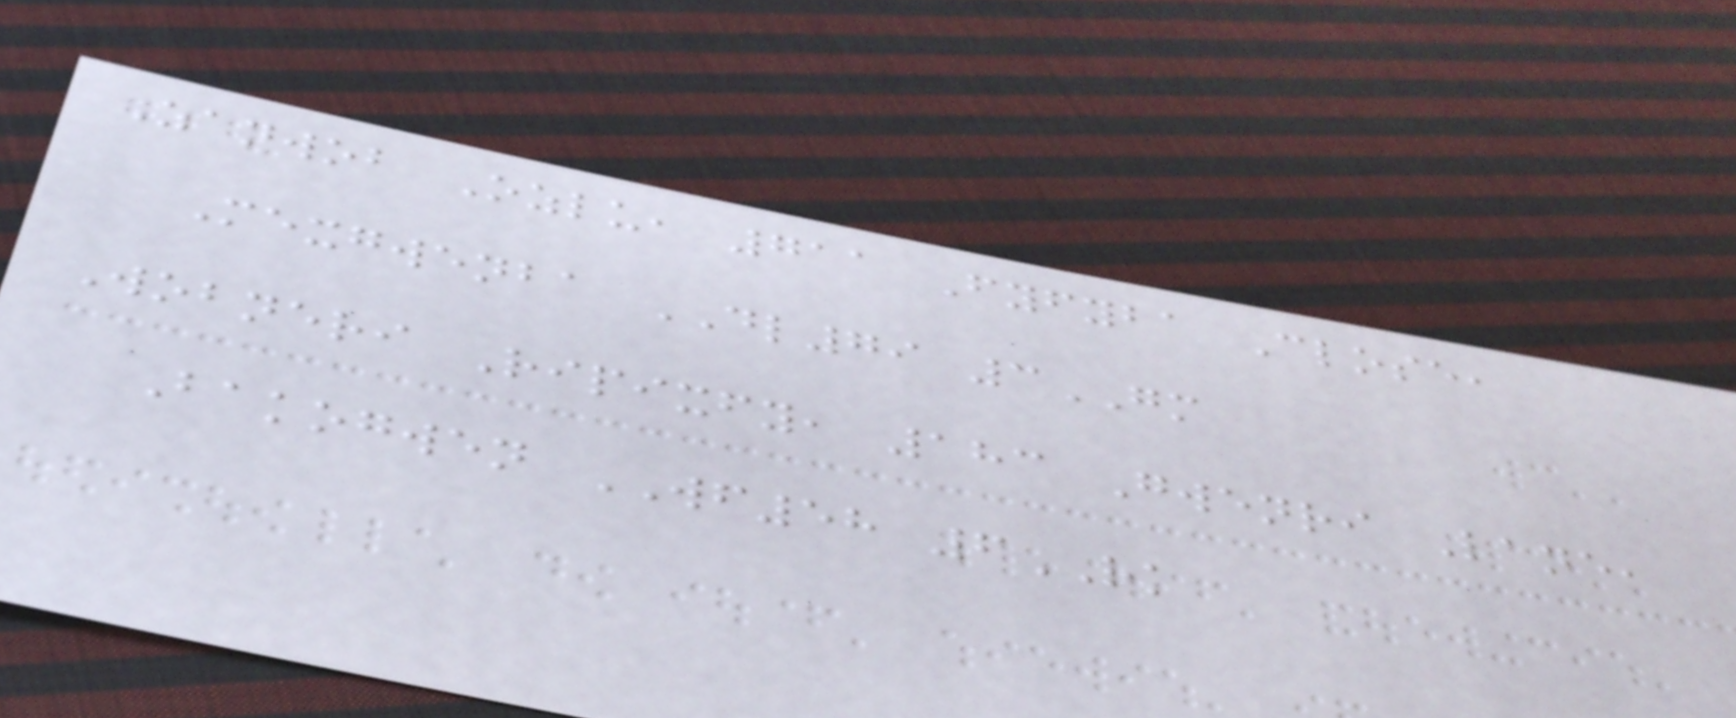Zanwob Ozlu, 711 Fyfyba Close,
Mexgwenba DL79 3GM
Wobneri Ripixfy, 183 Gwenri Lane,
Bakogwen WF58 6RK
